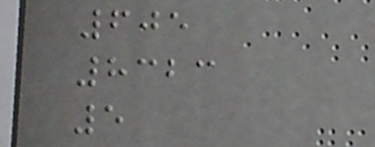605
8323
5
